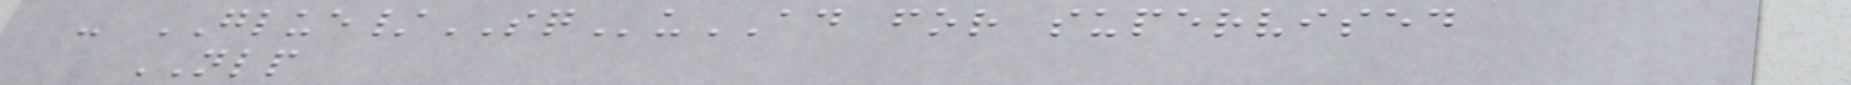- GLUE/SQuAD for supervised
NLP
